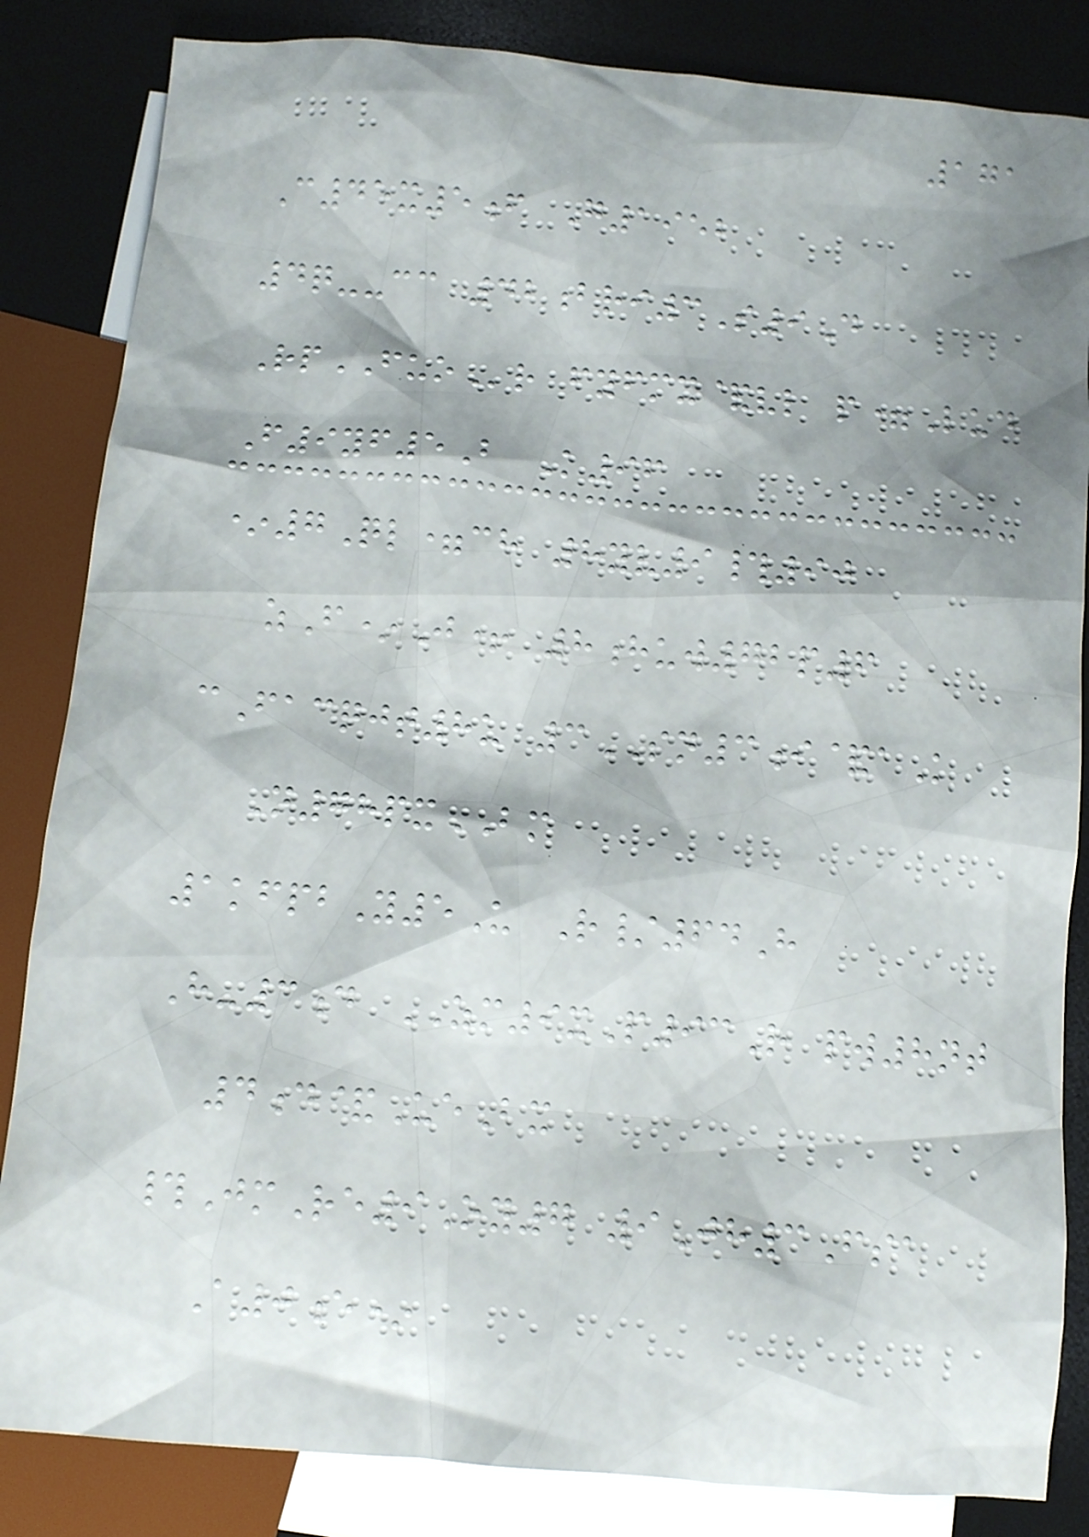171
C45x5f G1952
4q--cc 42bri3S9D
RpFUOr fyfmx&vl p=Lud
F9yf5B K96
*7Ql=ch 8yv9#90
zF*J+ 8huw72p6
cFacqjt8u 3SN3i&aK
N78pxBM
1kfpbY5U R/64H
H-3d ZM9xP93R pw8nt
4d&UeBx
#JmRe9Oy7 9Jh3Fsa
A0e*
